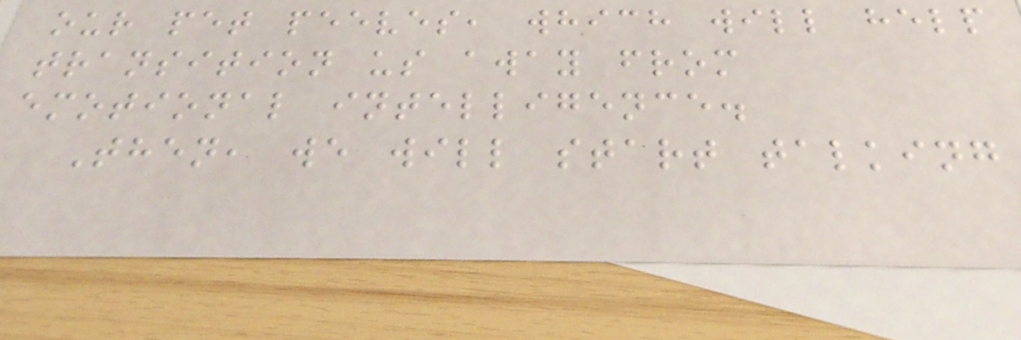our pet peeves, which will help
transition us away from
emotional intelligence.
Then, we will start talking
